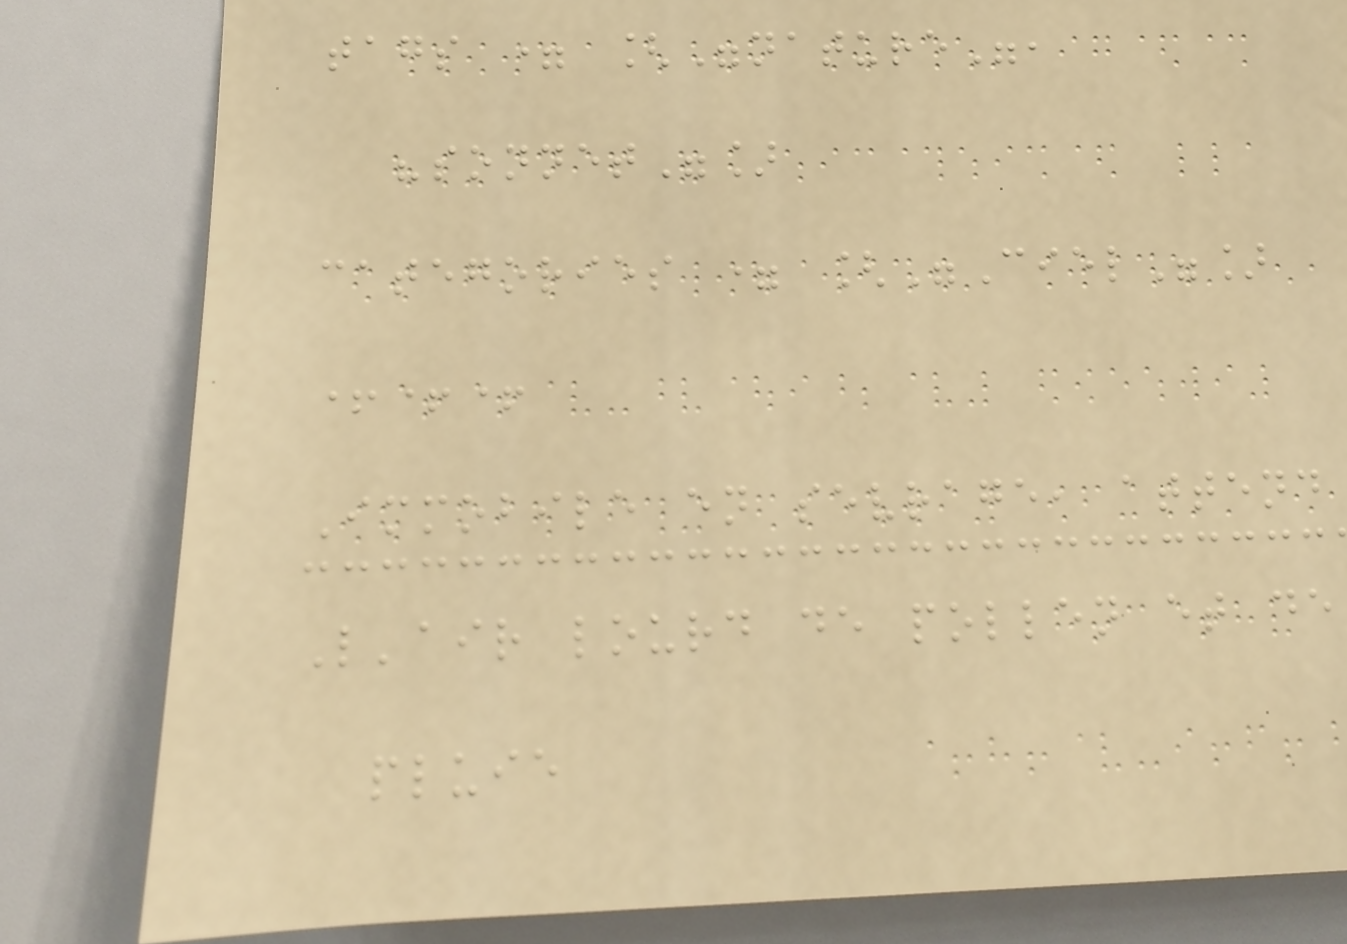tags = ["nature",
"sonnet"]
categories = ["Ciel"]
+++
Immobile en sevrage, attend
L'air lourd de pollen et de
pluie
